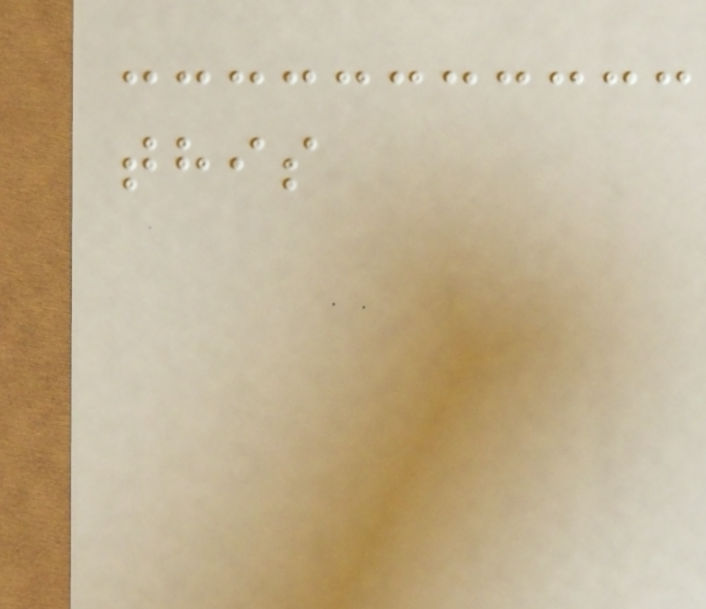this
